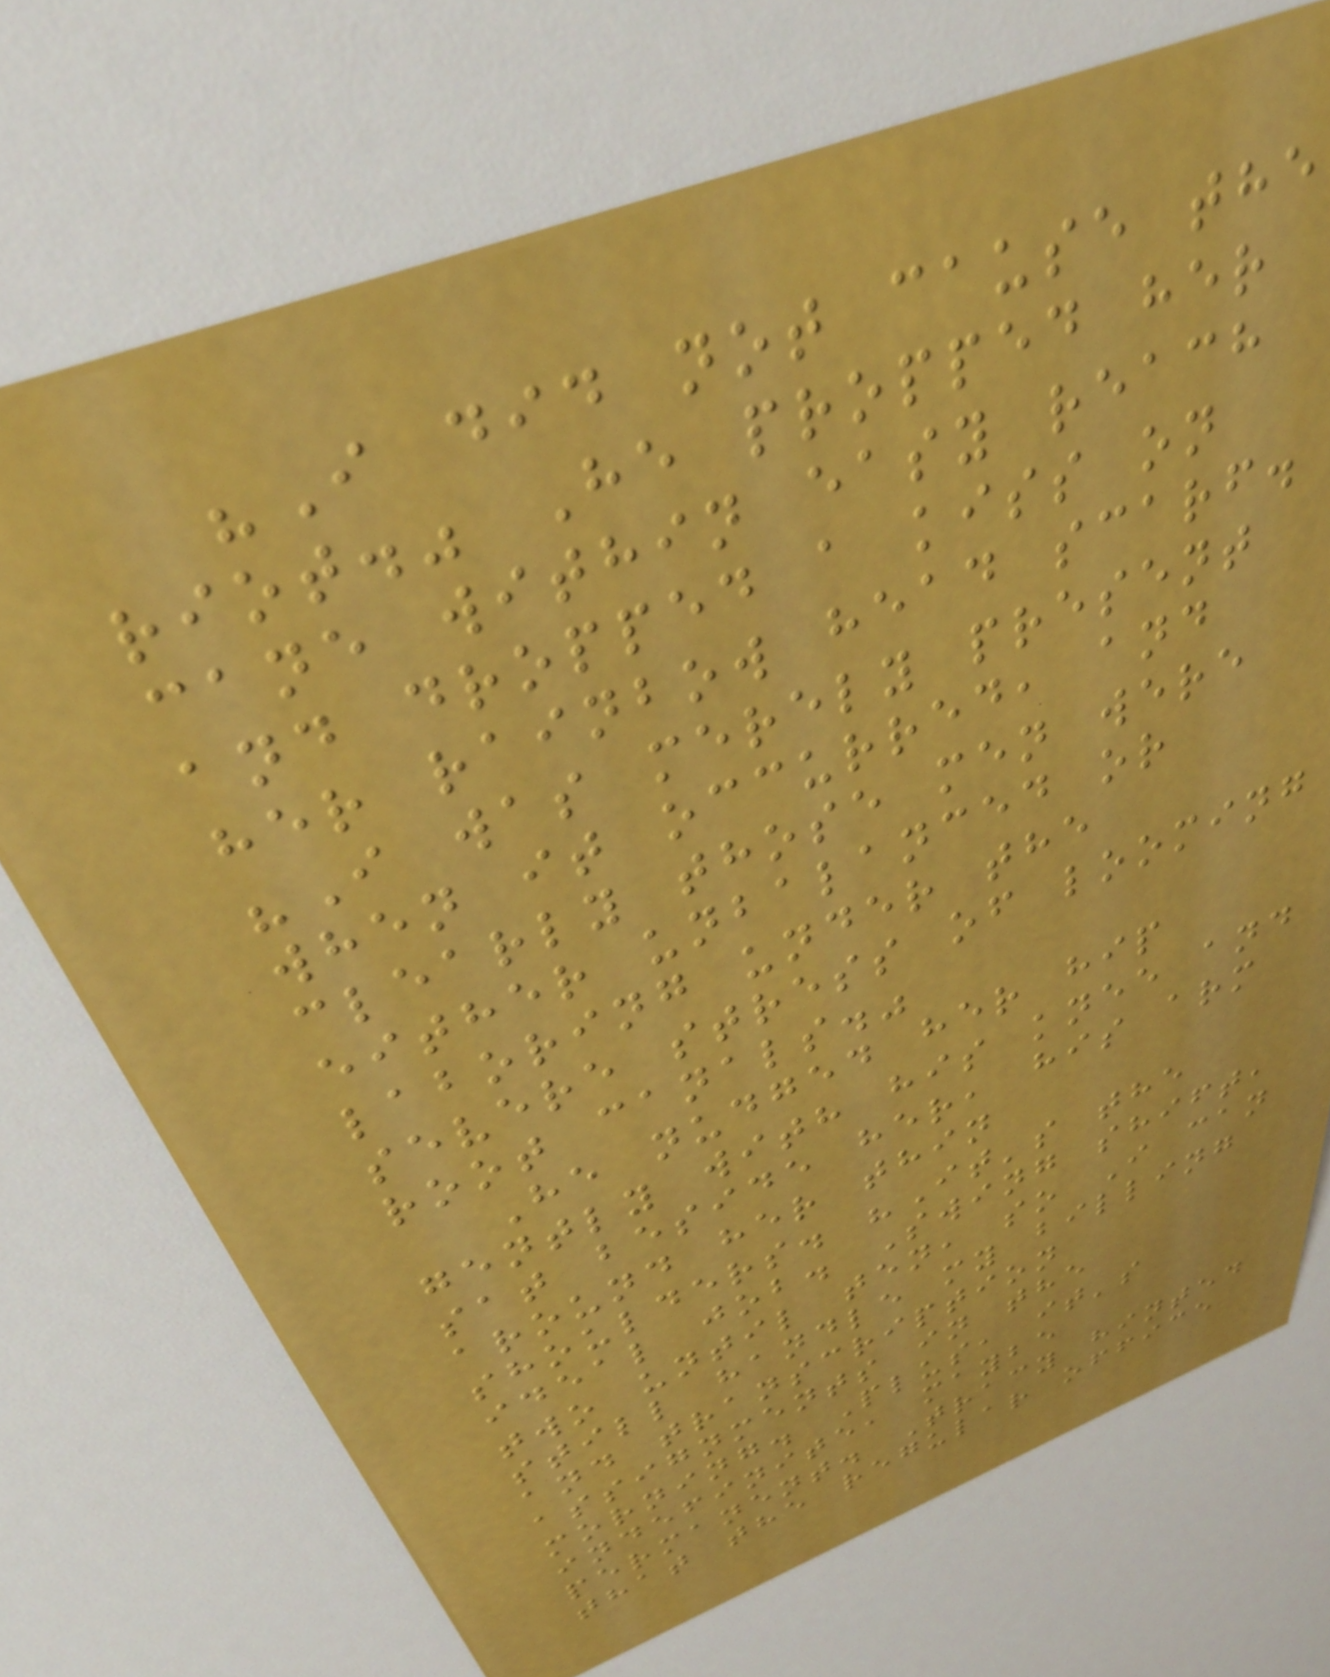"I did not cause the
riot." He propped her
cane within easy reach
and dropped a kiss on
her rainbow head scarf.
"I was merely present
when it occurred, and
clearly those men were
either unbalanced or
laboring under the
severe stress of looming
root canals."
He nudged her hip
gently with his knee and
sat beside her, his arm
around her thin
shoulders. "It's the
ideal job. Swing shift,
two until ten, so I can
still handle my billing
and transcription
assignments in the
morning. Plus, it's
indefinite, maybe
permanent. Tracy hinted
that the regular office
